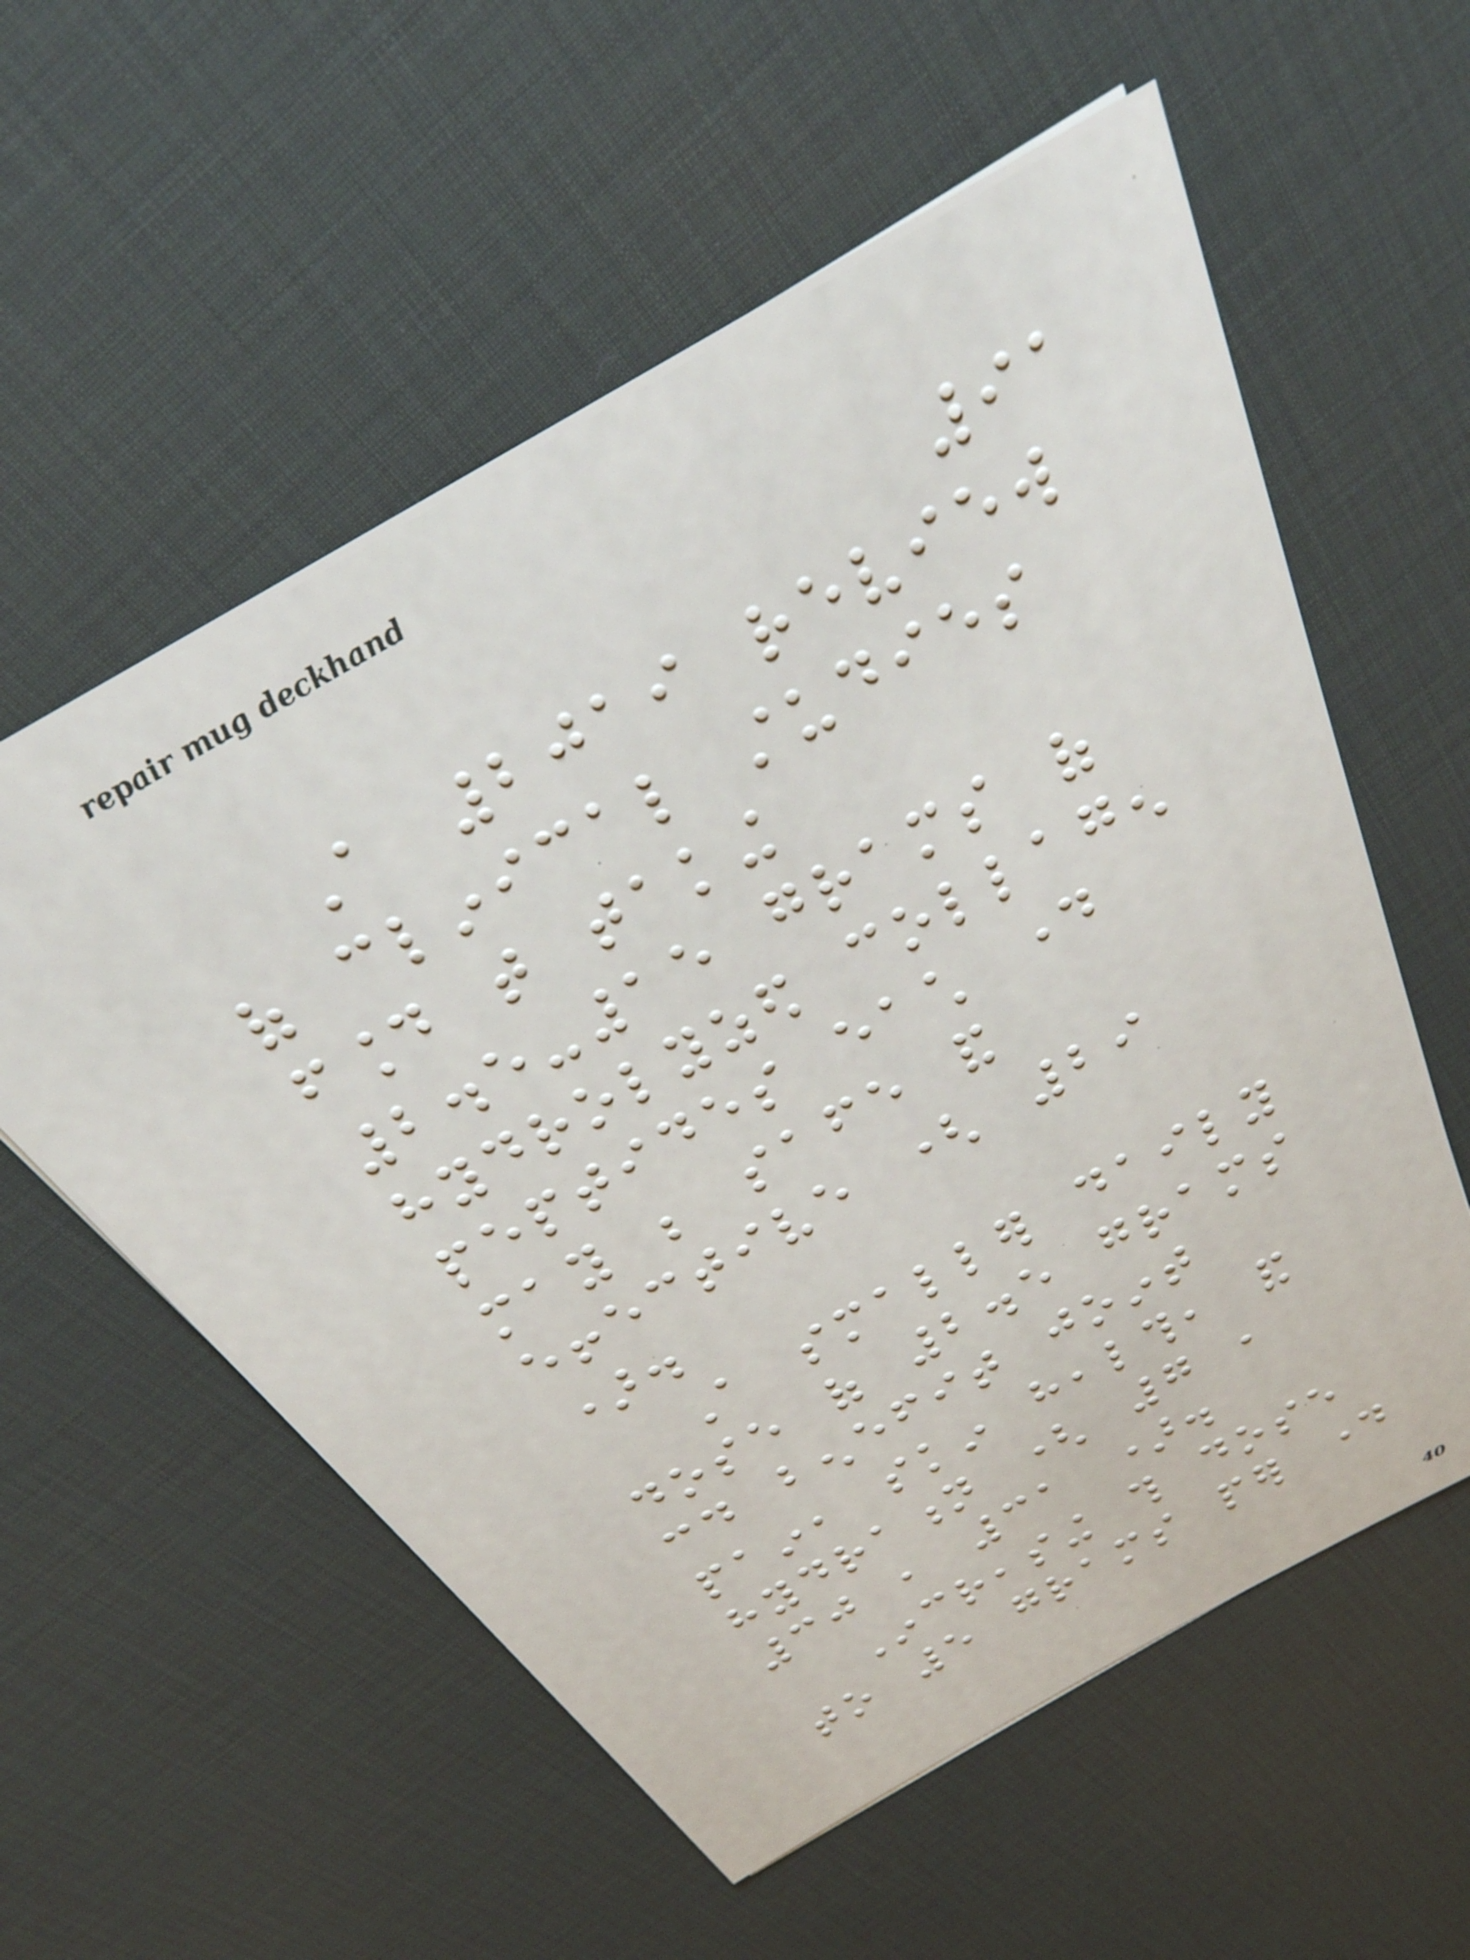91
A 2019 review
of clinical studies
found that taking
2.5-15 grams of
hydrolyzed collagen
peptides each day
may be safe and
effective ( 29
).
A smaller daily
dose of 2.5 grams
could benefit joint
pain, skin health, and
hydration ( 7 ,
30 , 31 ).
Increasing this dose
to 5 grams per day
